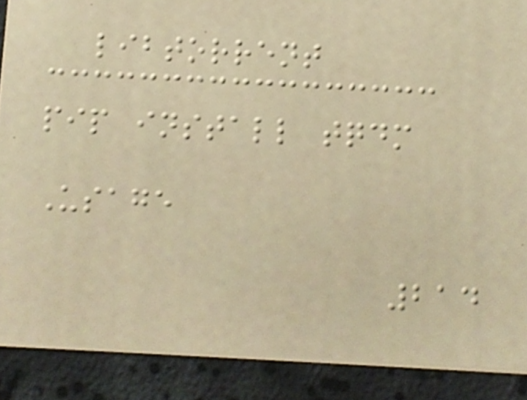libtorrent
pip install tqdm
Usage
214
